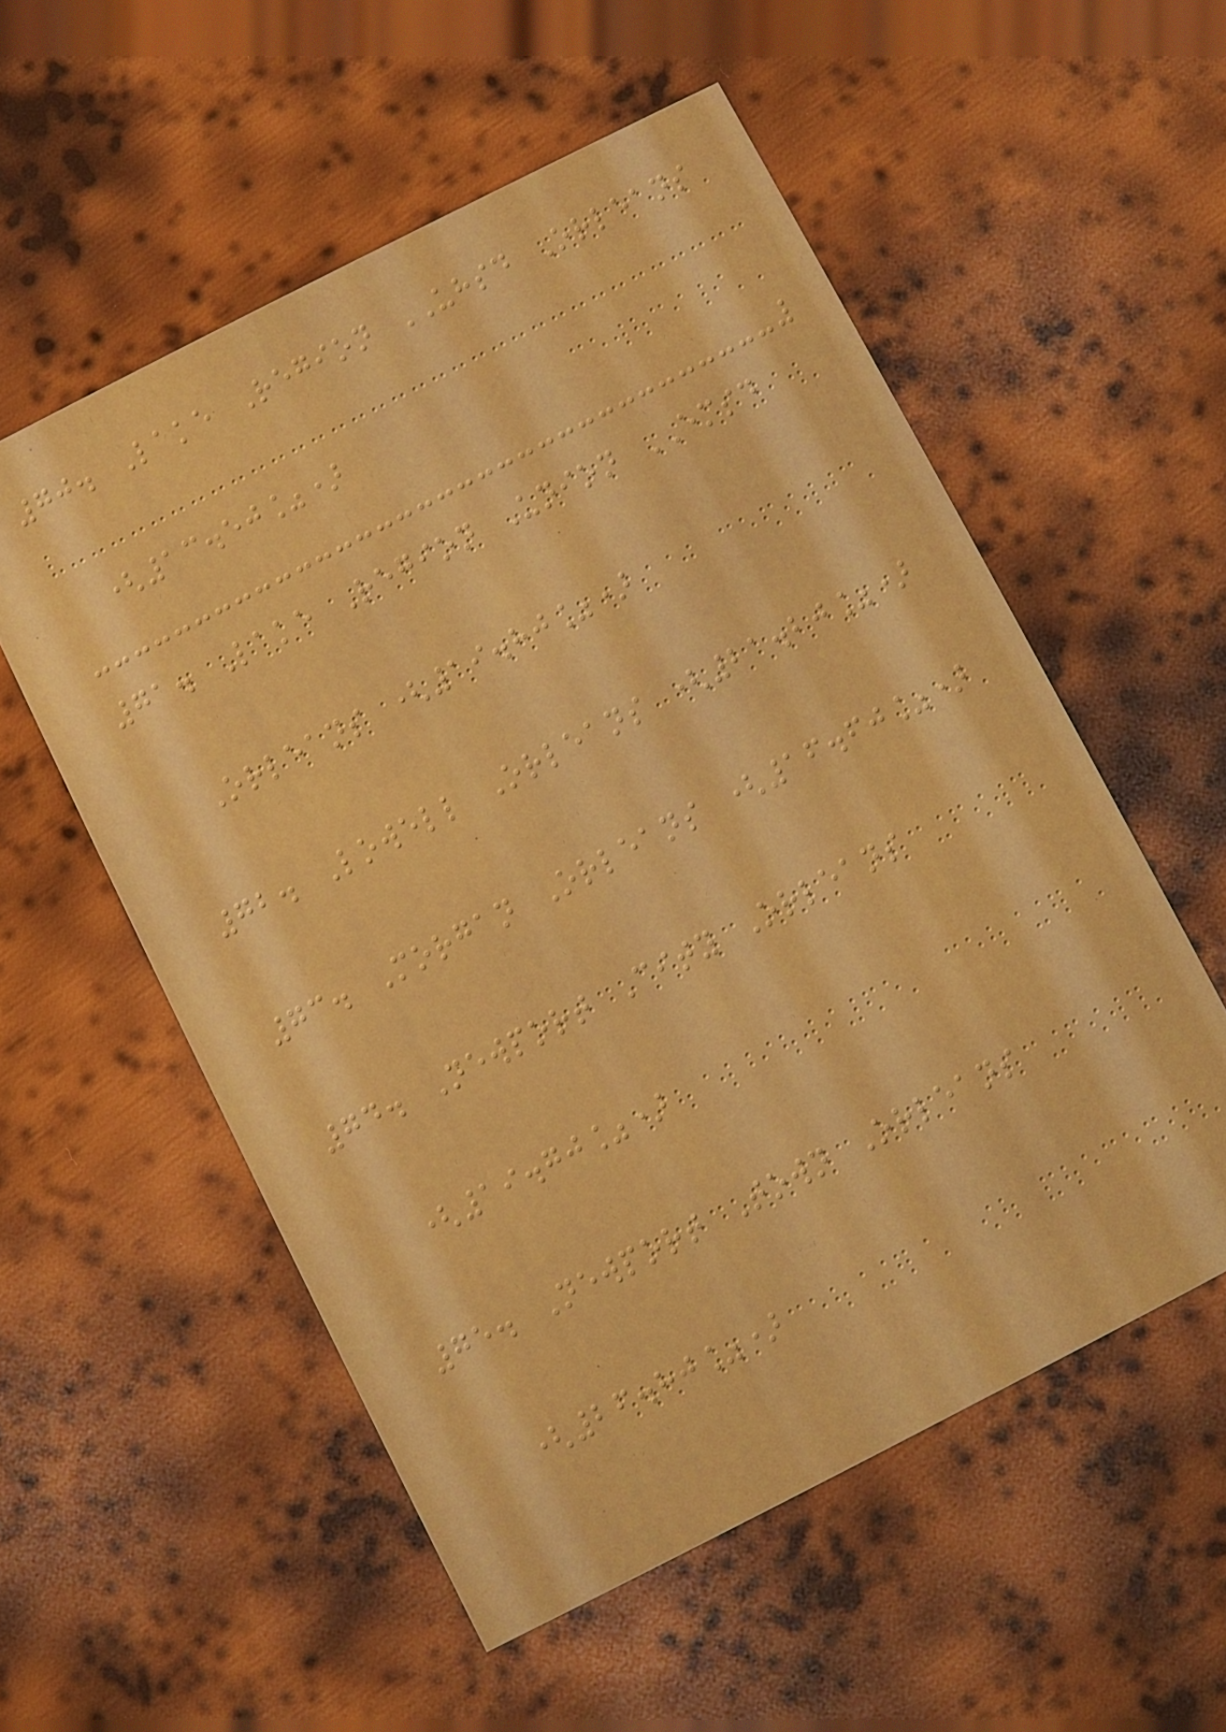70. Lake Region UHSD Orleans
(13.50%)
71. Lake Region Union EMSD
Orleans (19.80%)
72. Lowell Orleans (21.20%)
73. Morgan Orleans (16.60%)
74. Newport City Orleans
(19.70%)
75. Newport Town Orleans
(26.80%)
